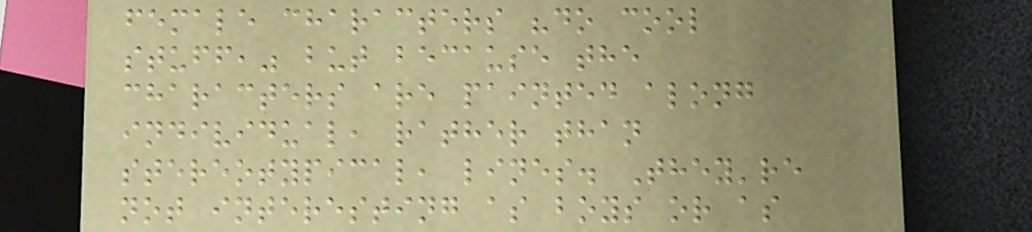female characters "do cool
stuff," but because the
characters are painted along
individual, rather than
stereotypical, lines. They're
not interesting as boys or as
